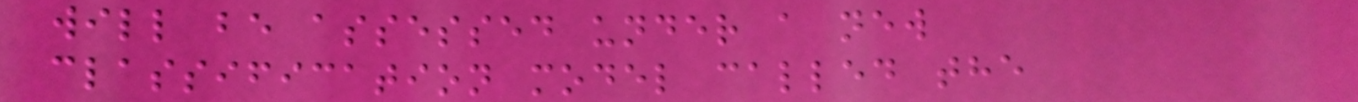will be assessed under a new
classification model called the
